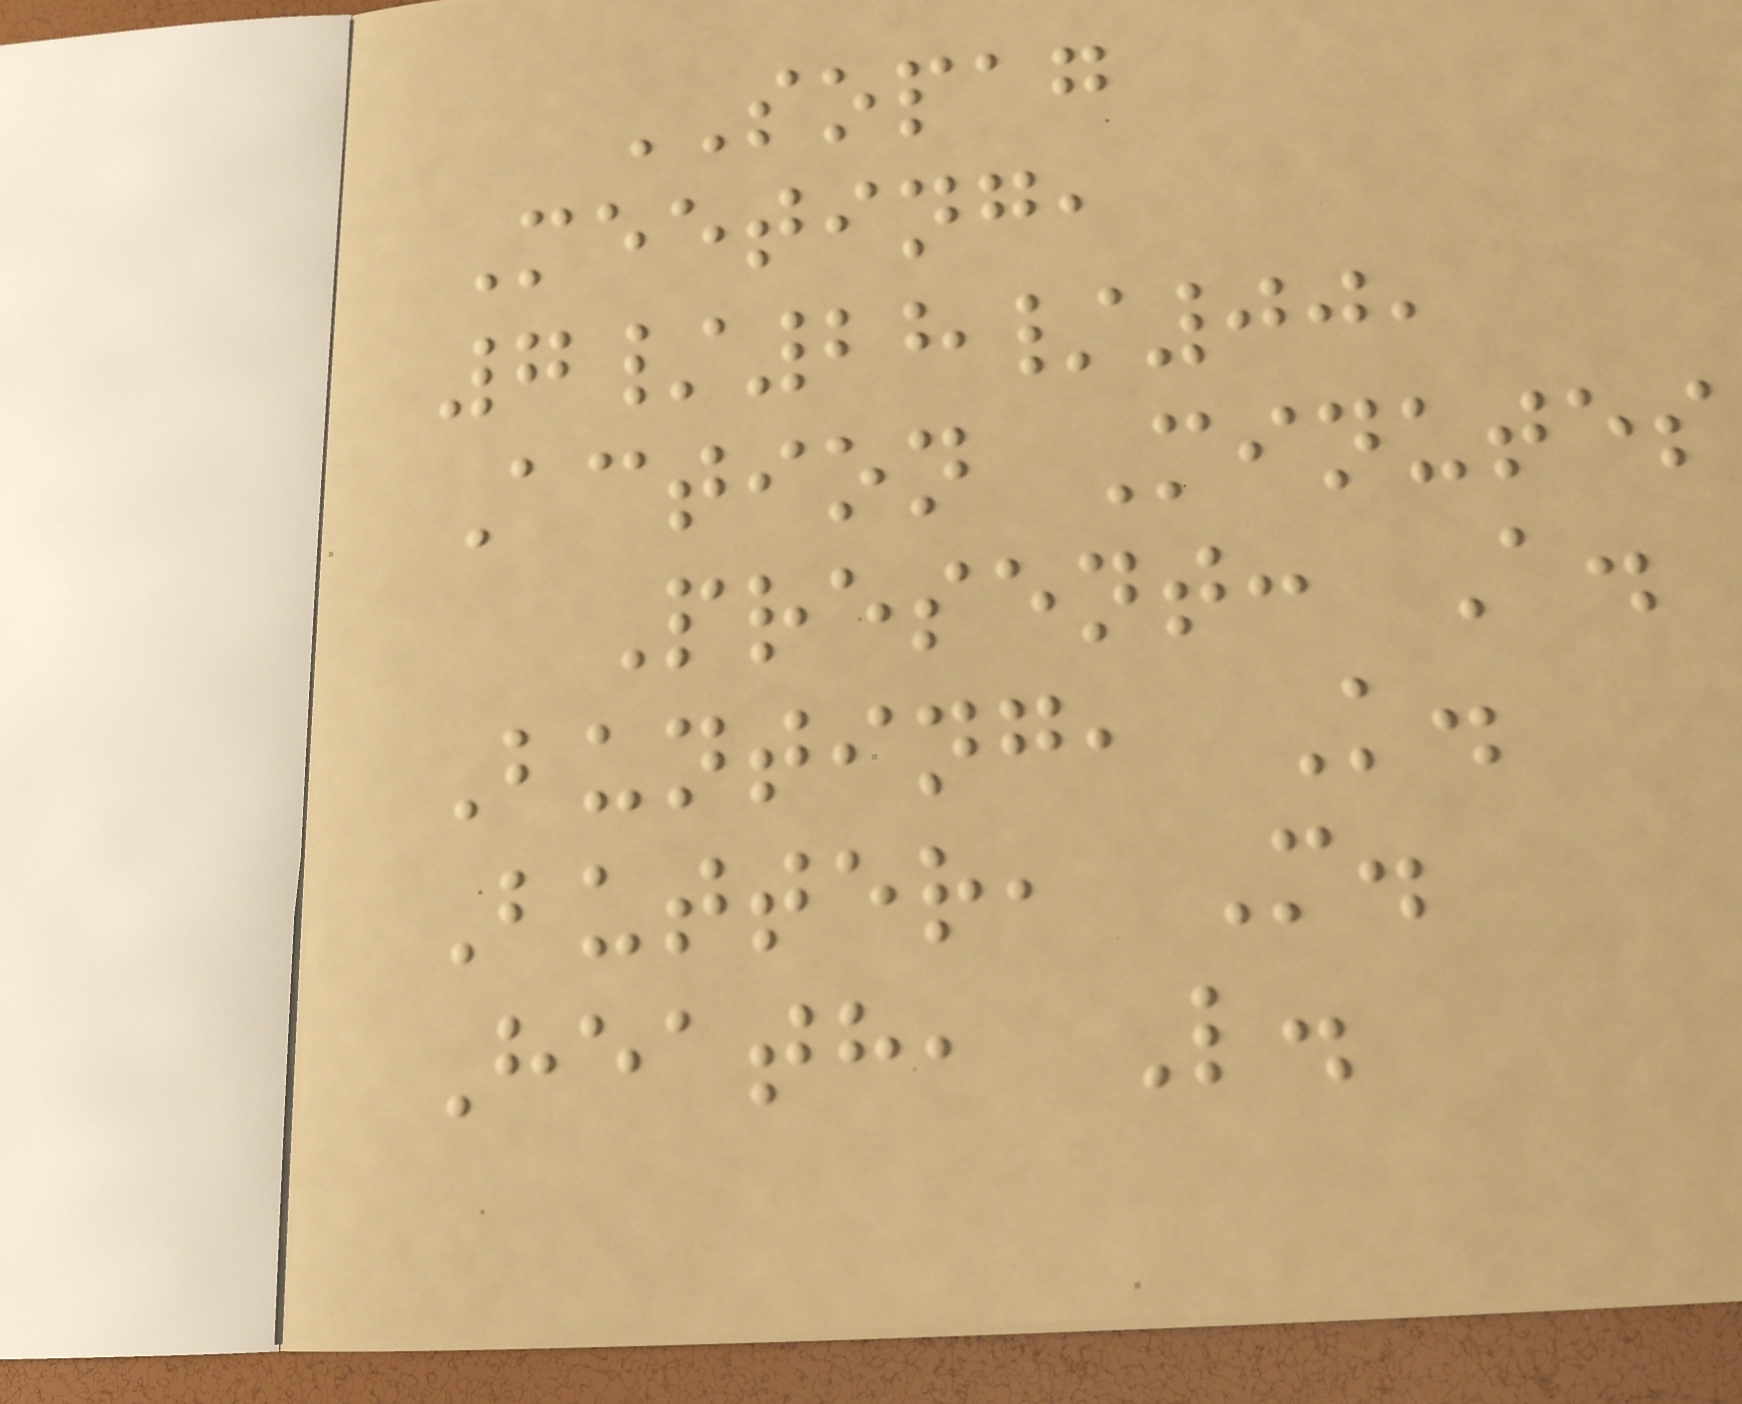SOPAG
Meeting,
7/28/00,
Action Minutes
Present: A.
Bunting, K.
Butter, M.
Heath, L.
